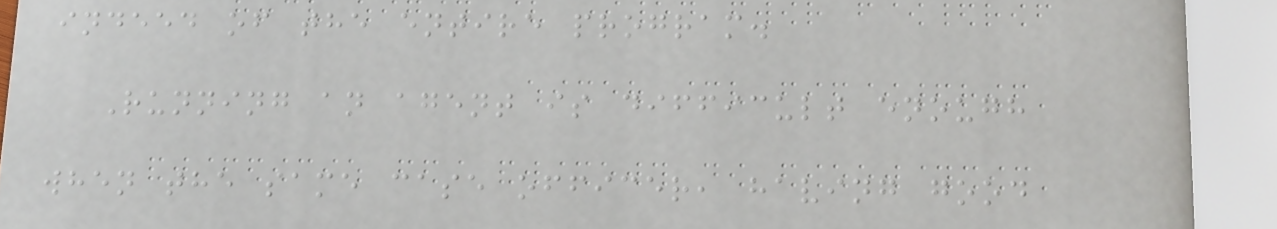indeed of the entire program.
Running an agent is difficult enough
when the same case officer, having good
